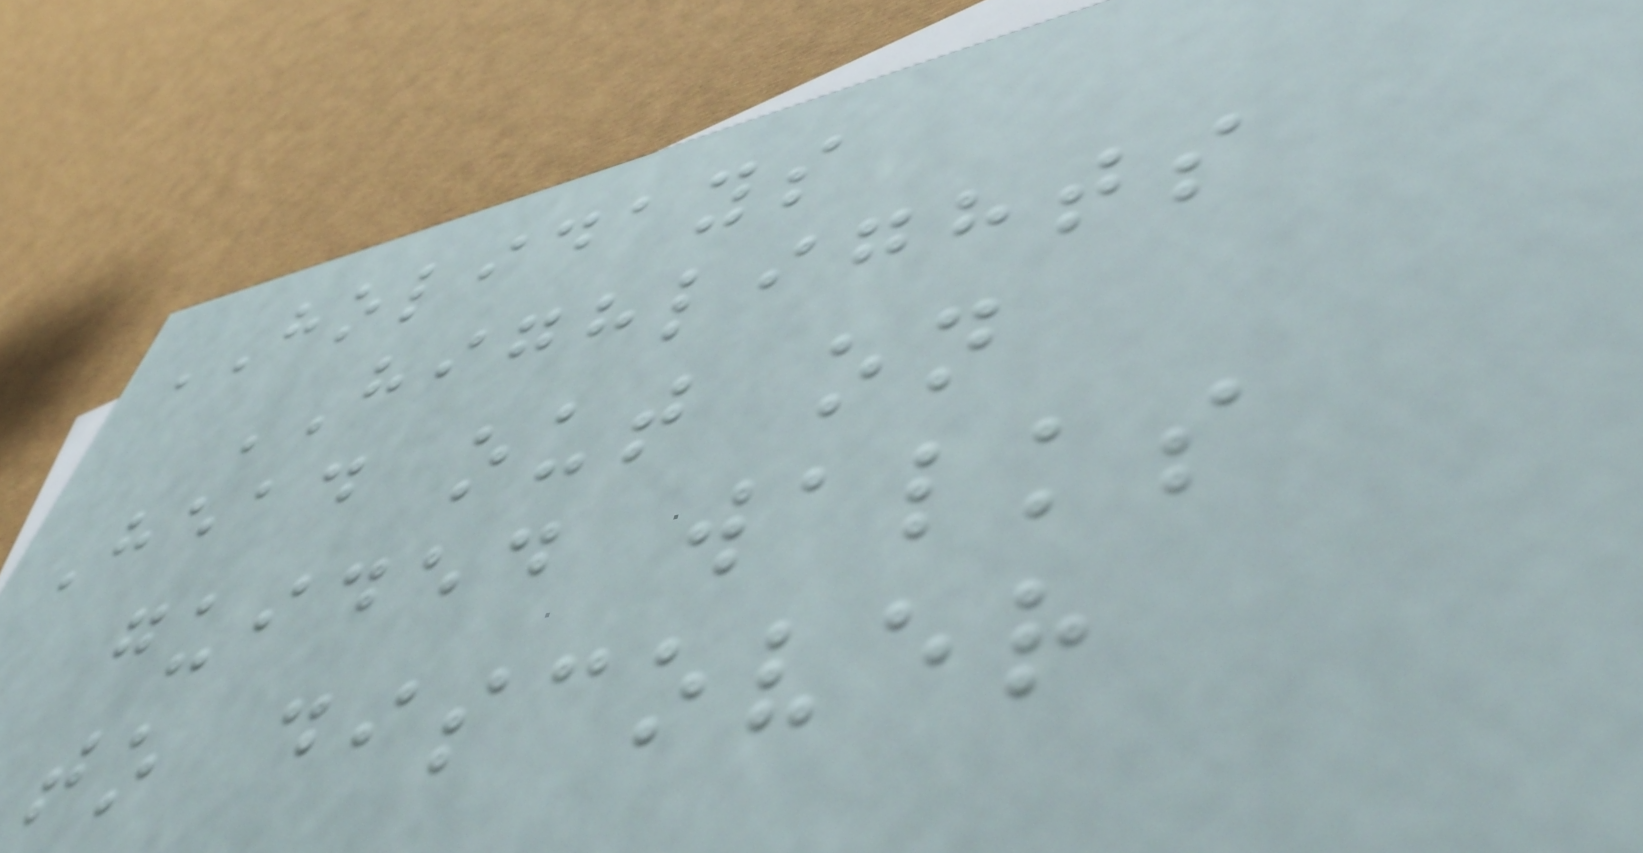HOLIDAYS
HIGHLIGHTS
Head out on
guided walks
to discover
